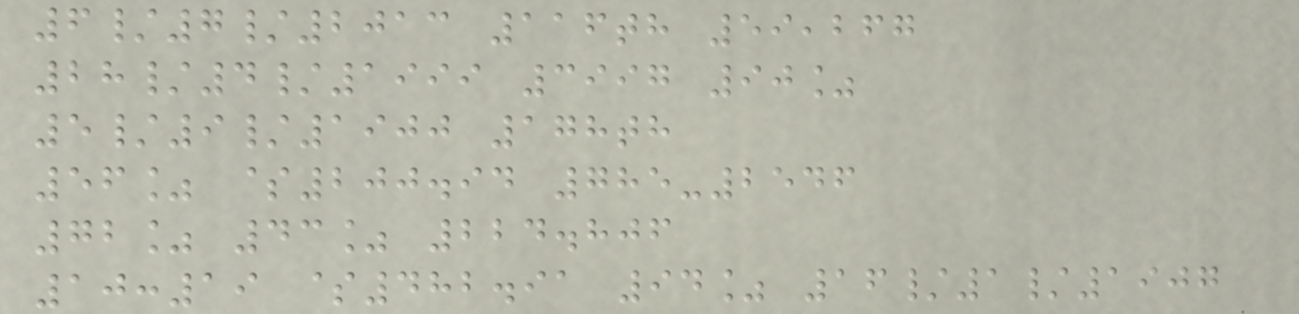6/7/2013 116th 59,267
28/4/1999 3997 90%
5/9/1900 178th
56% $200.94 785-2546
72% 43% 224.806
10:19 $482.91 94% 16/1/1907
